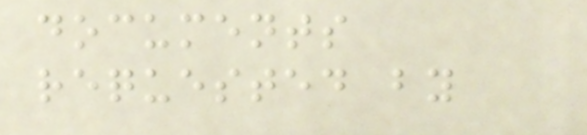documents
requested by
